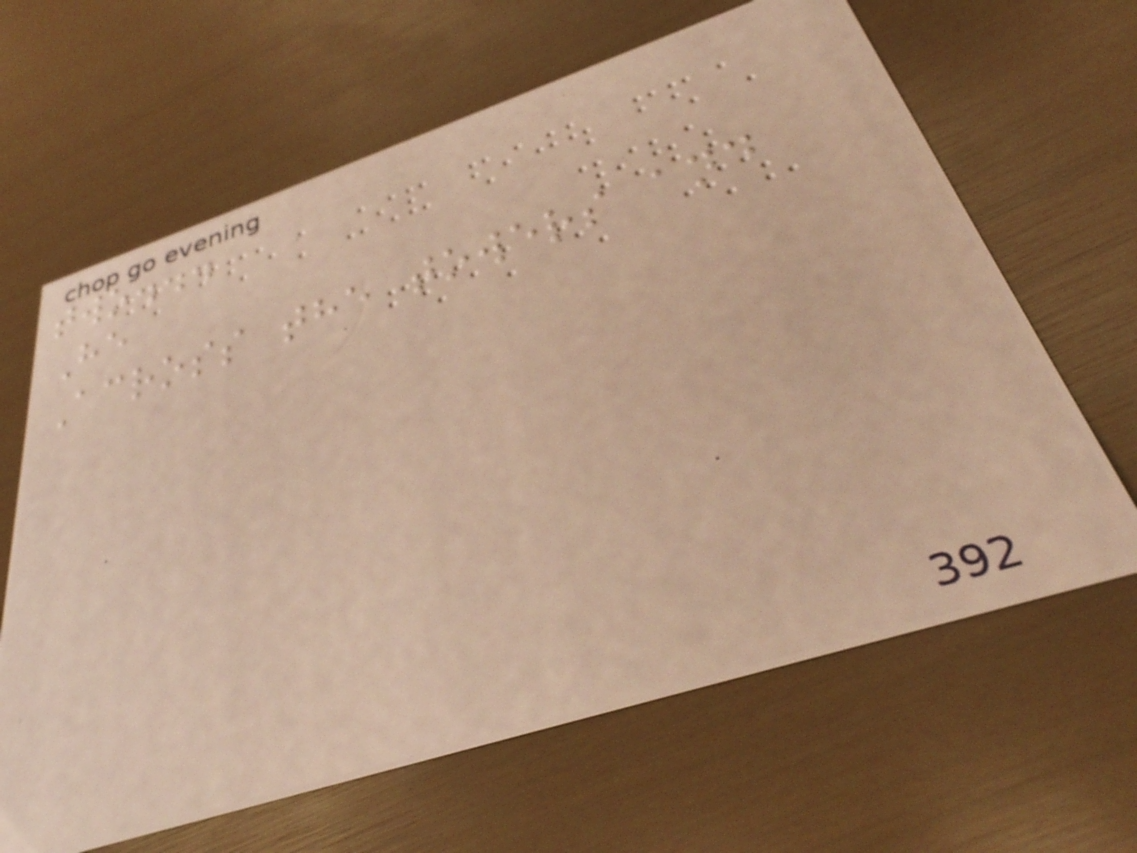two...
He
Across the towers and
